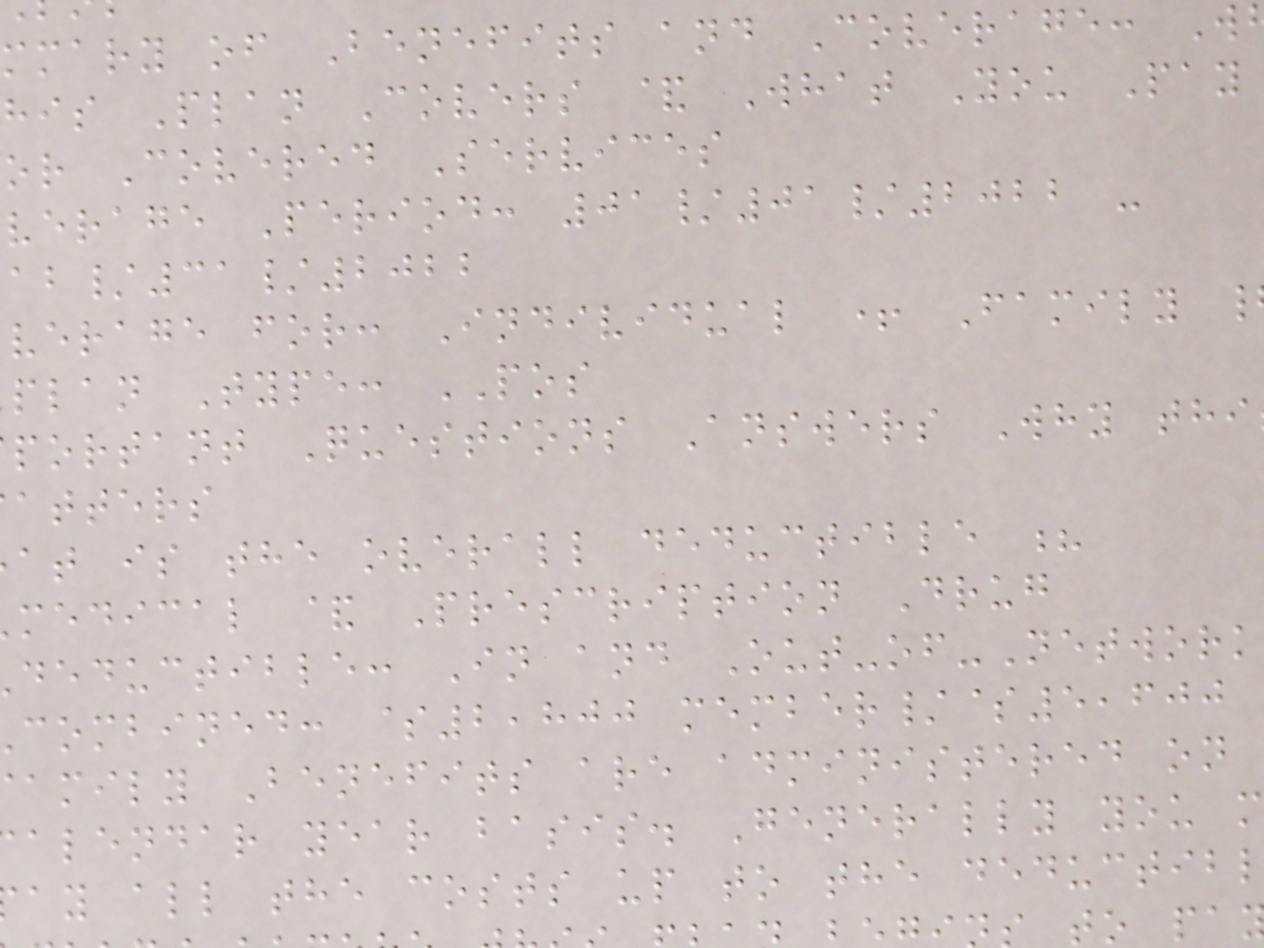mmary of Benefits and Coverage: W
his Plan Covers & What You Pay
or Covered Services
verage Period: 01/01/2022 -
/31/2022
verage for: Individual + Family
plan Type: POS
portant Questions Answers Why thi
atters
at is the overall deductible ?
medical & Prescription Drug
deductible: In and Out-of-Network
combined: $2,800 member/$5,600
amily Benefits are administered on
alendar year basis. Generally you m
ay all the costs up to the deductibl
